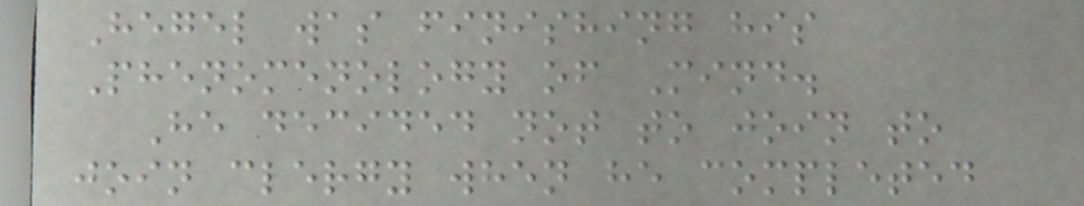Hegel was finishing his
Phenomenology of Mind.
He decided not to join to
join clergy when he completed
